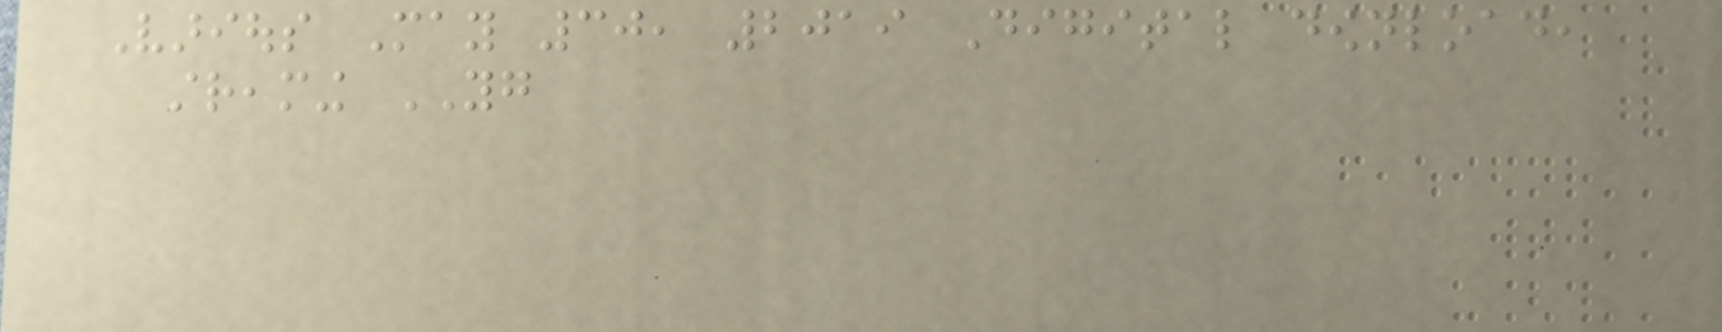Various May 30, 2019 Digital download,
streaming YG
